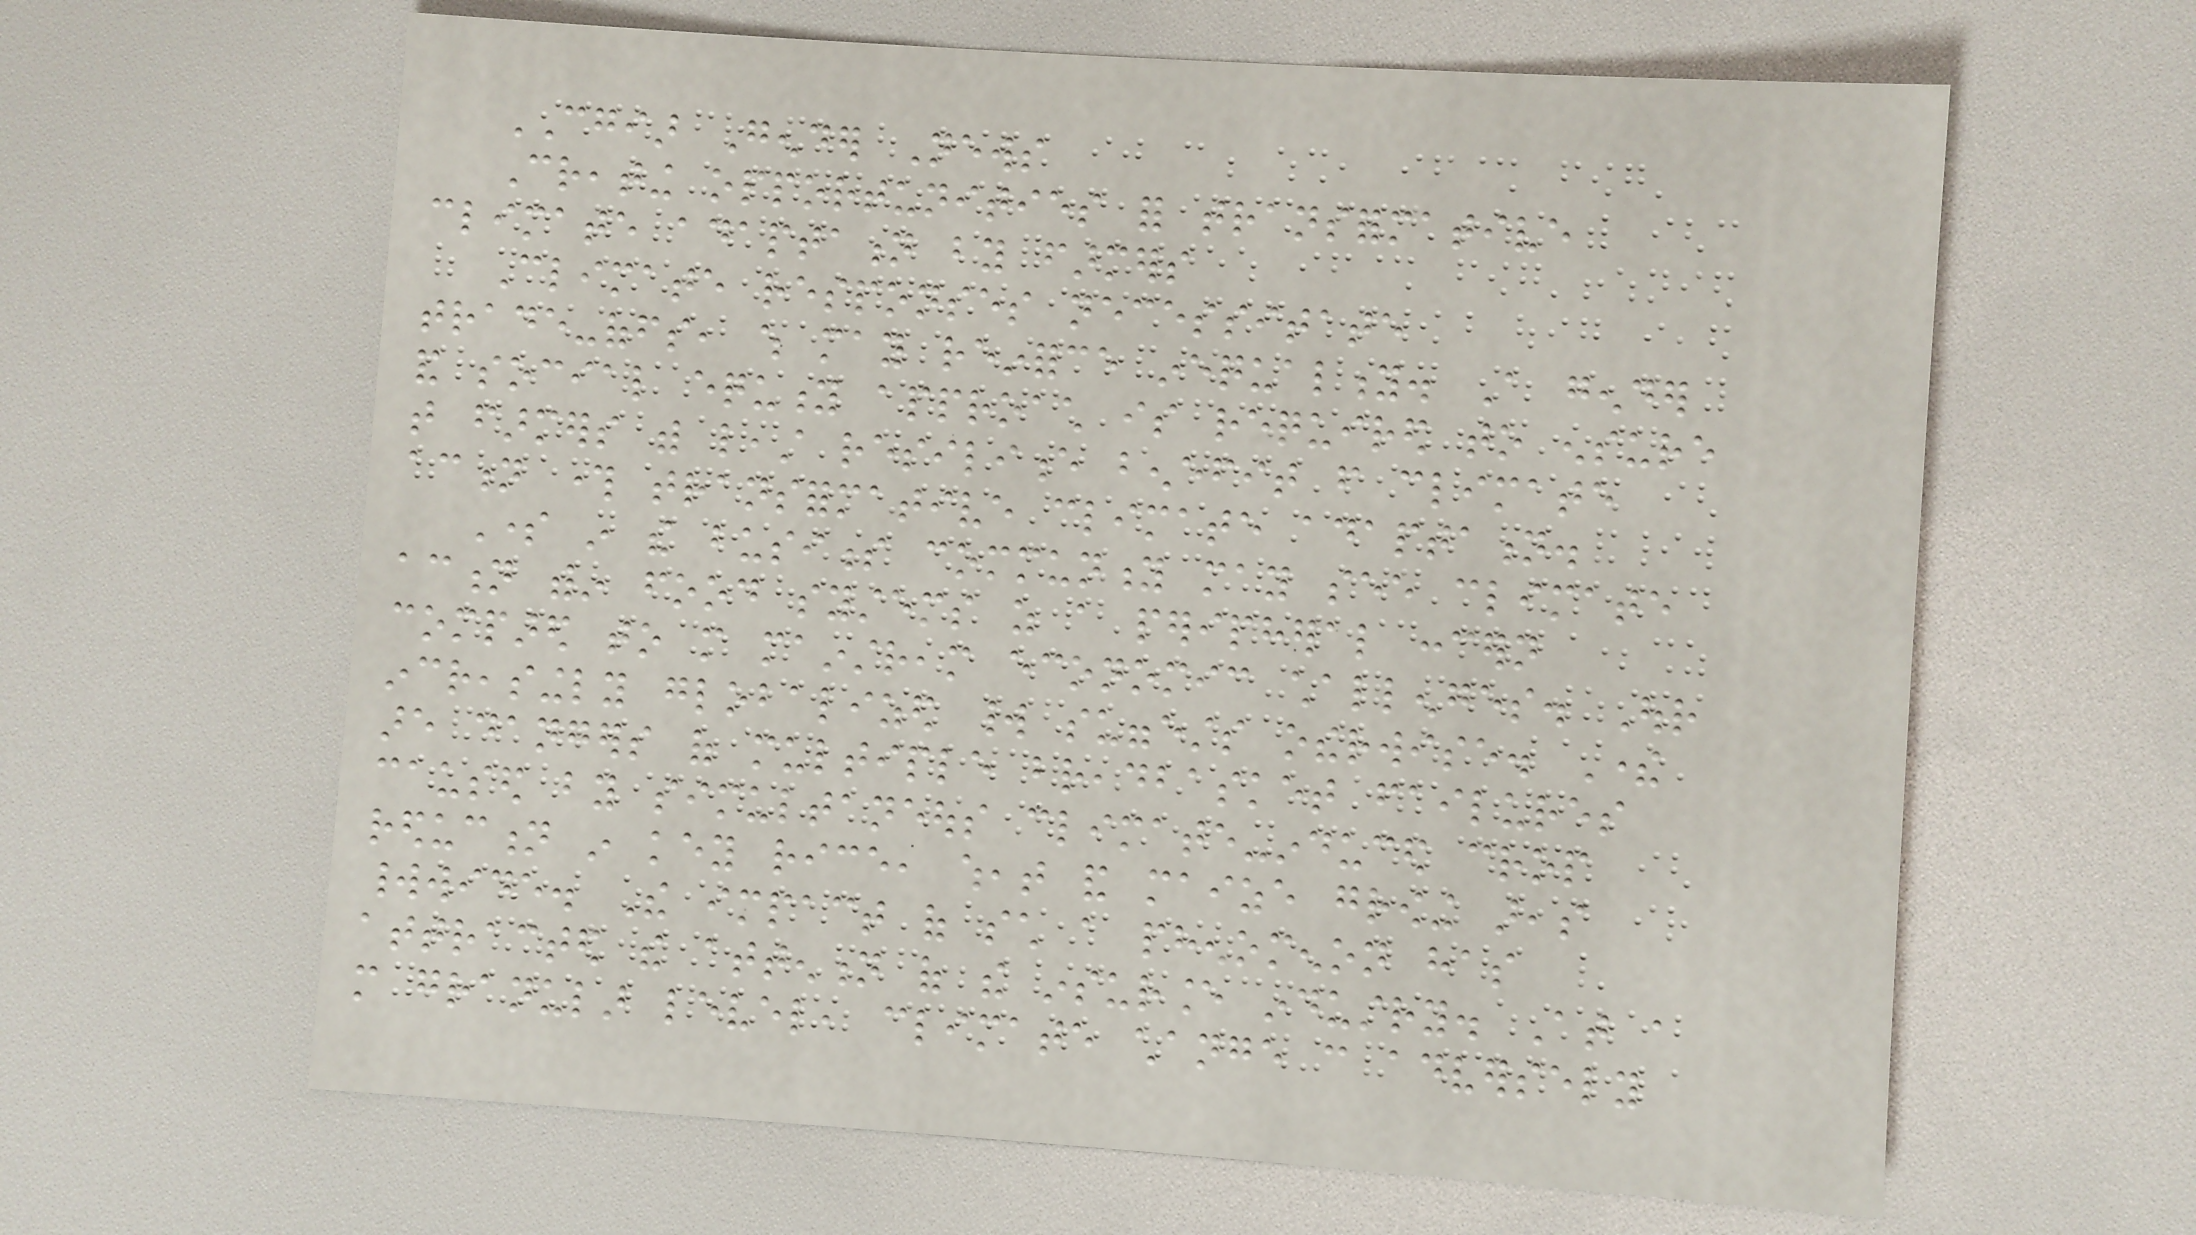CGIAR Gender News
Creating opportunities for transformative
climate adaptation by farmers
Climate responses necessitate
trade-offs, which may reinforce inequality. A gender
and social equity approach is required to ensure
that farmers with least resilience benefit from climate
action through transformative climate adaptation.
Some in the business community may see climate
action within food systems as a peripheral concern
compared to more mainstream economic challenges. Our
increasingly globalized world suggests otherwise. There
are dangers of multiple breadbasket failures
caused by simultaneous climate-induced crop
reduction in key rice, wheat and maize growing areas
worldwide. The impact of such a phenomenon has
attracted the attention of the insurance industry. At a
more granular level, climate change can adversely
